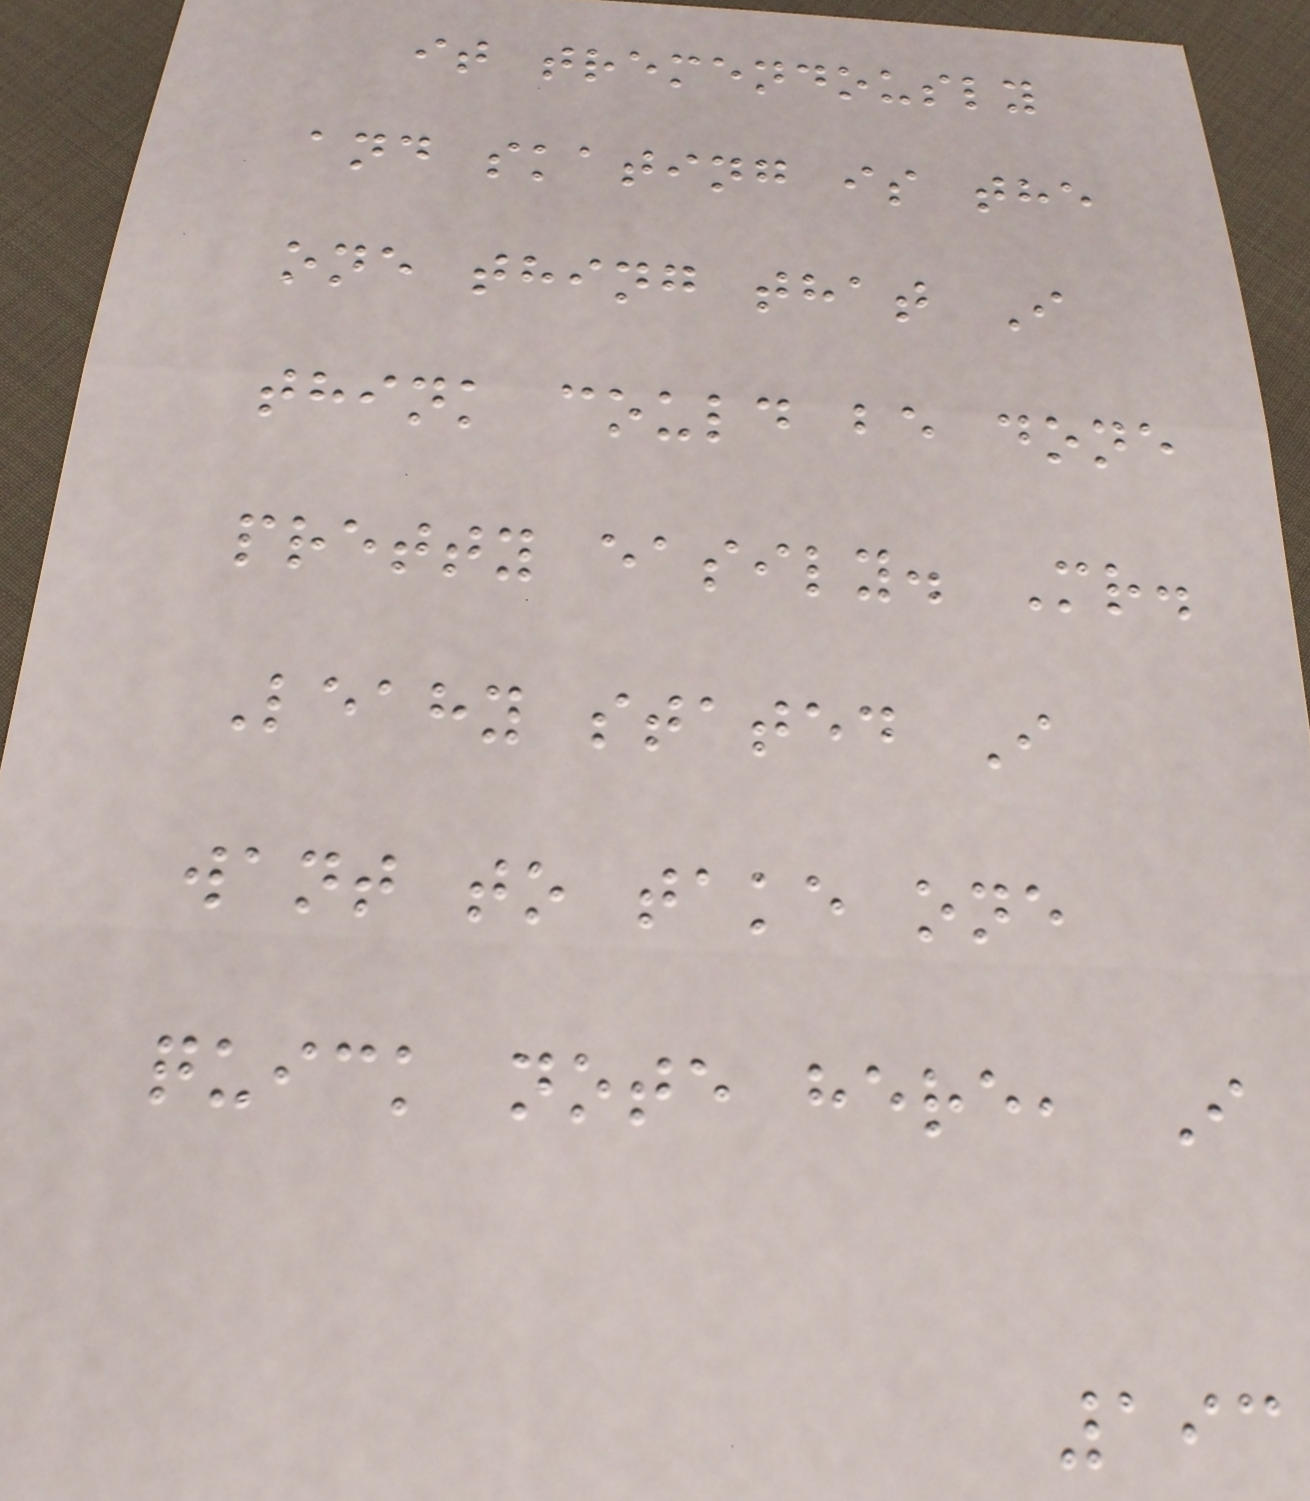it tremendously
and skating is the
one thing that I
think could be done
pretty easily. Mr.
Leahy stated I
want to take one
quick note here, I
193
